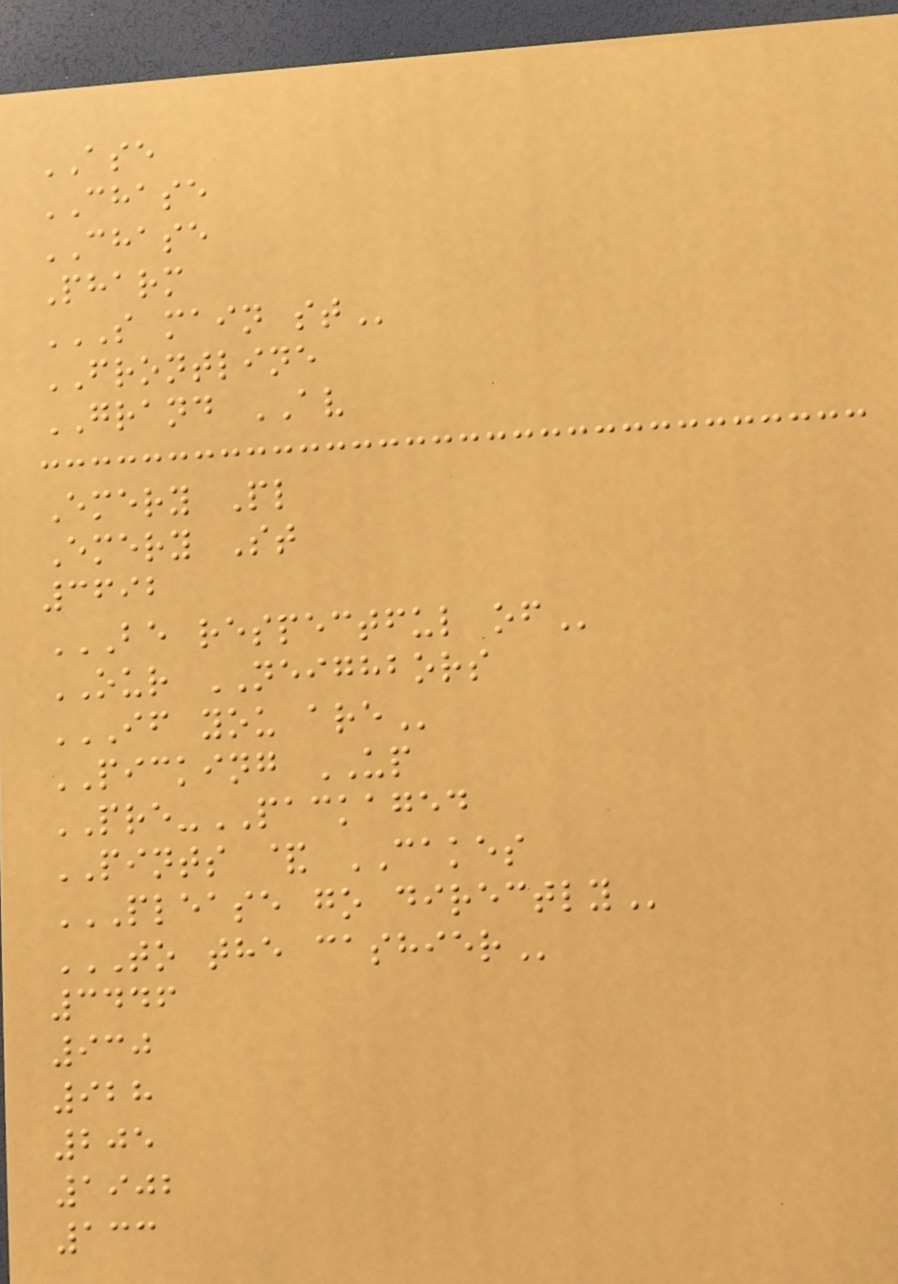ASE
CHASE
CHASE
Pharm
S MAIN ST
FRONTLINE
GRAND AV
Emery Pl
Emery St
3692
BE RESPECTFUL OF
OUR NEIGHBORS
IF YOU ARE
PICKING UP
PRE-PACKAGED
PINTS & CAKES
PLEASE GO DIRECTLY
TO THE CASHIER
3446
930
928
205
1902
133
